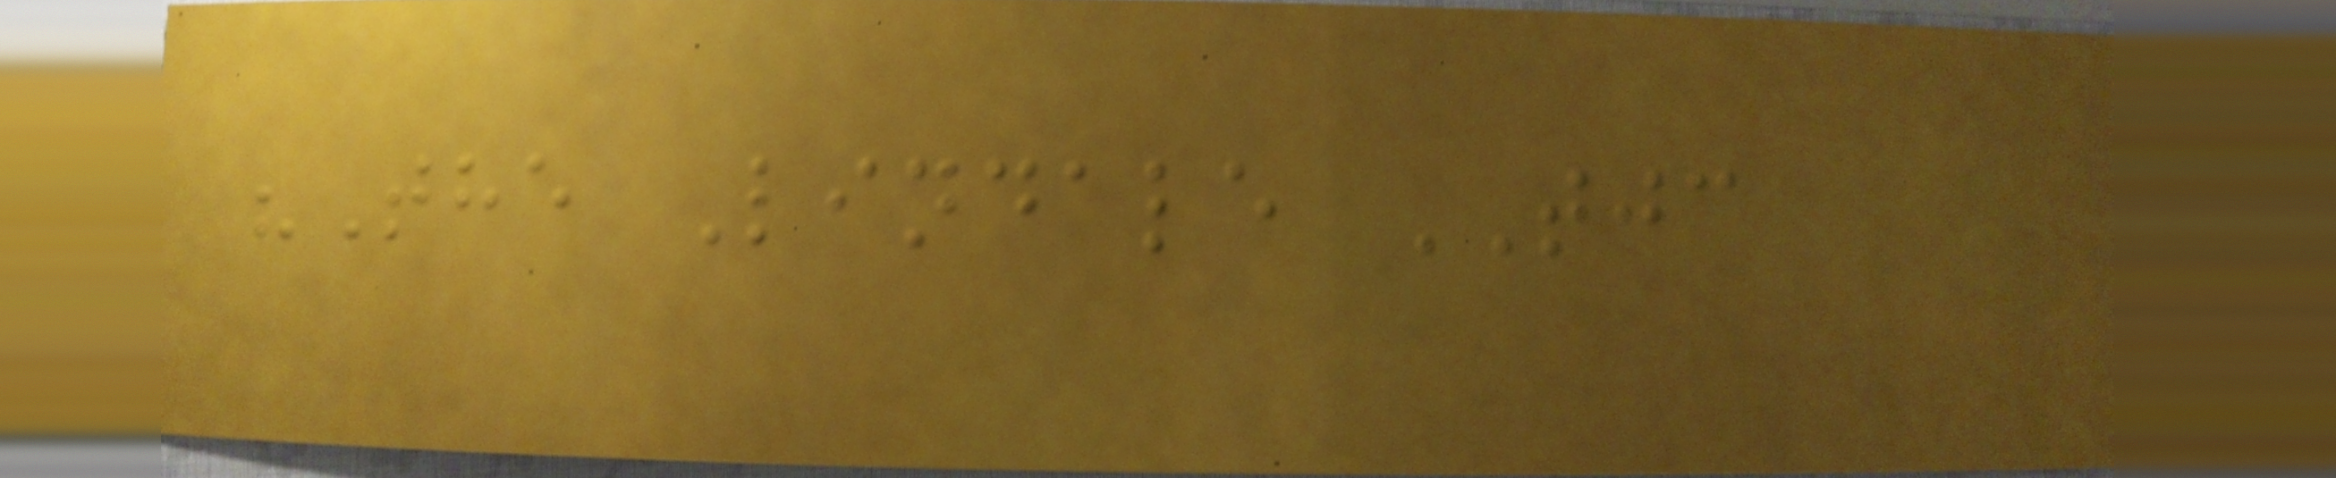"The Lindale TJC
